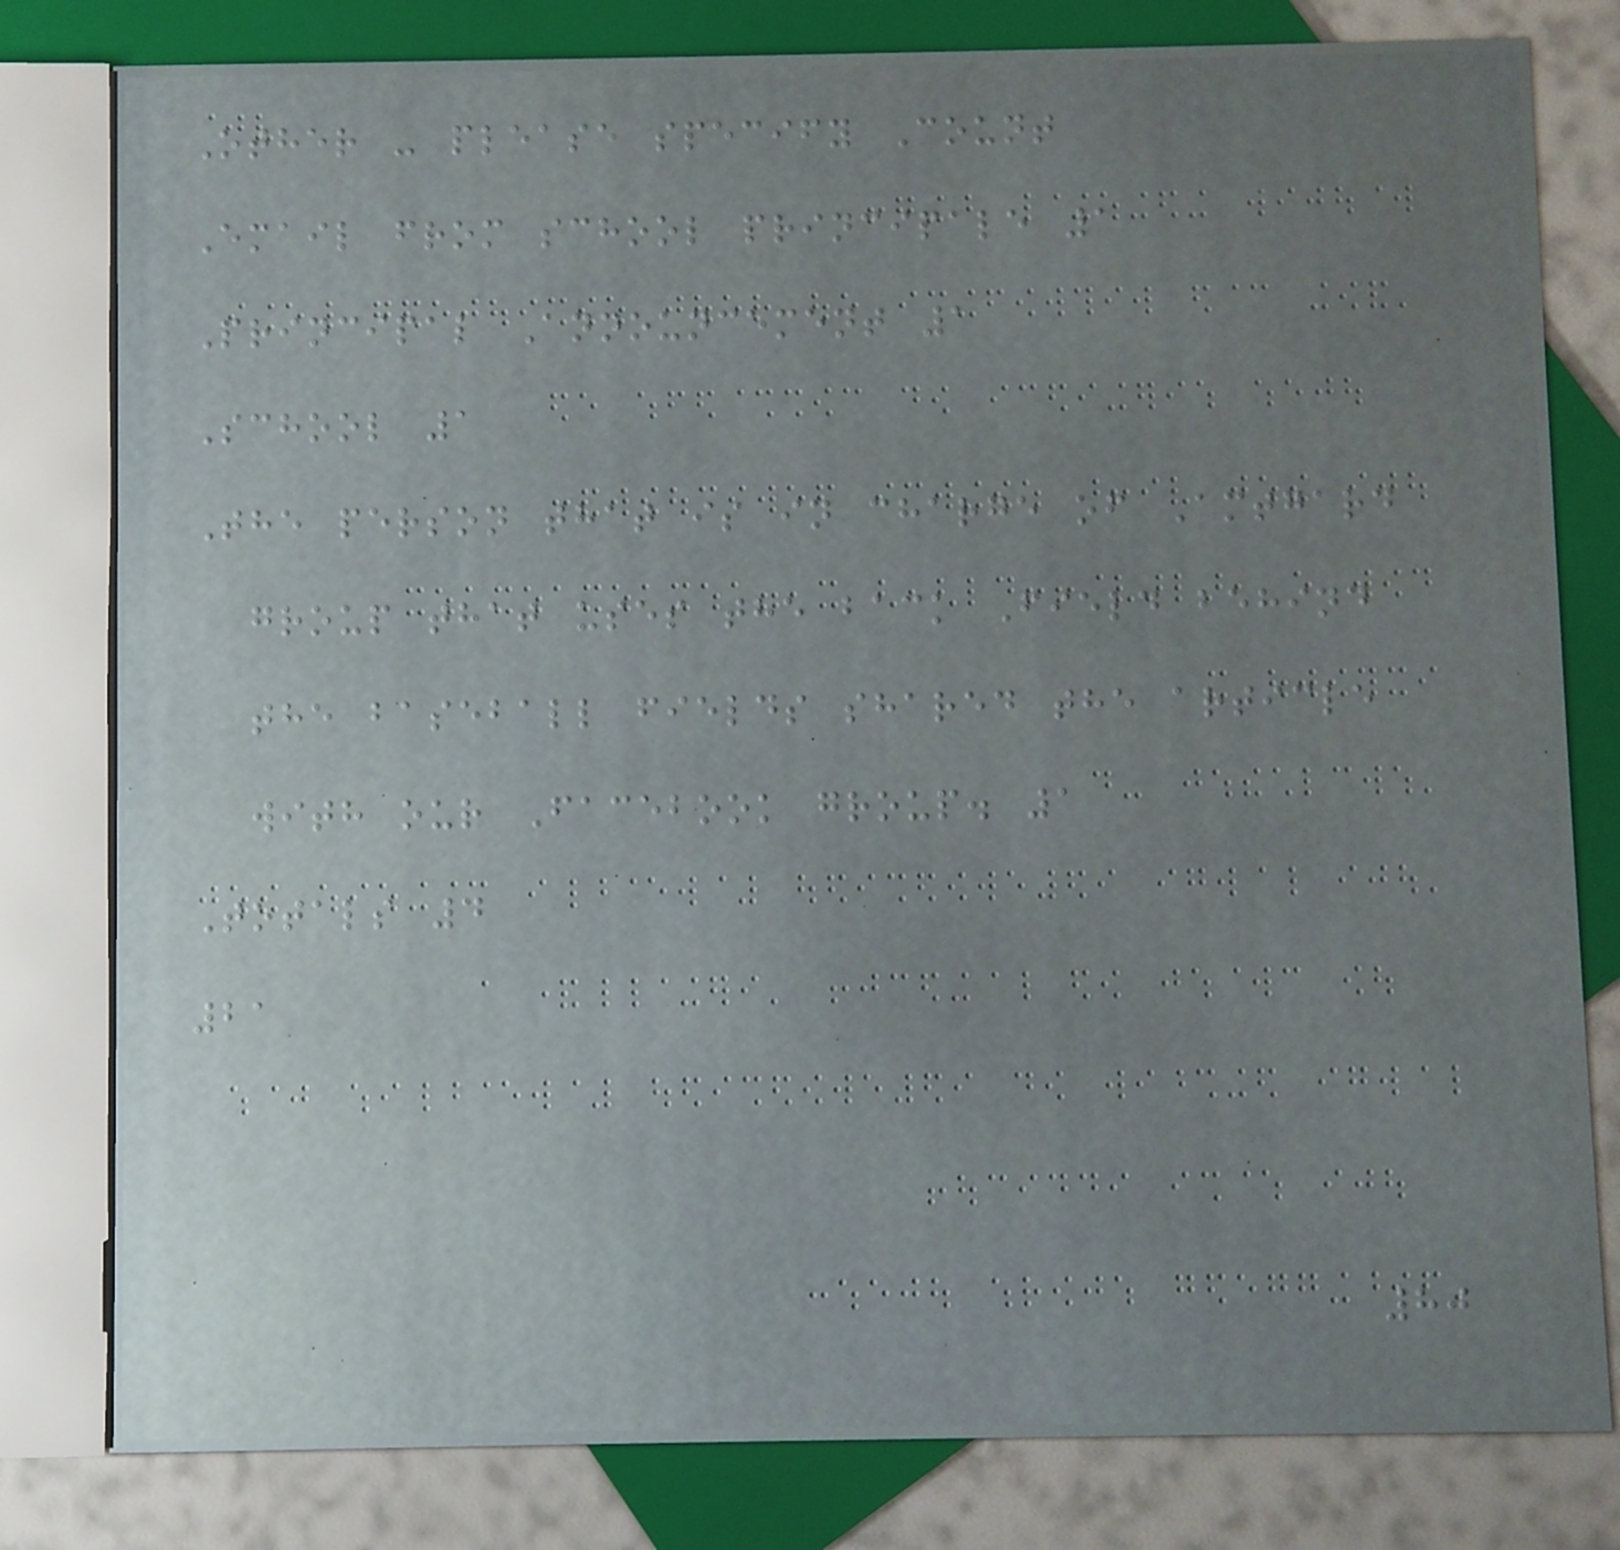Other - please specify Count
Email from school principale 1
Principal Announcement 1
School 1
The person that is in charge of Amtgard
group that uses the back Field behind
the baseball fields shared the article
with our Facebook group. 1
Totals 4
21
80
